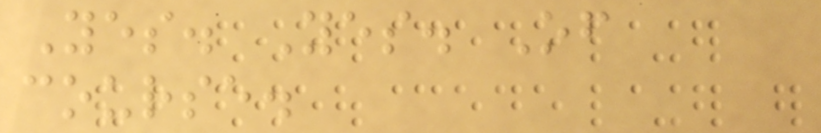Yes. Yes. Of
course.
